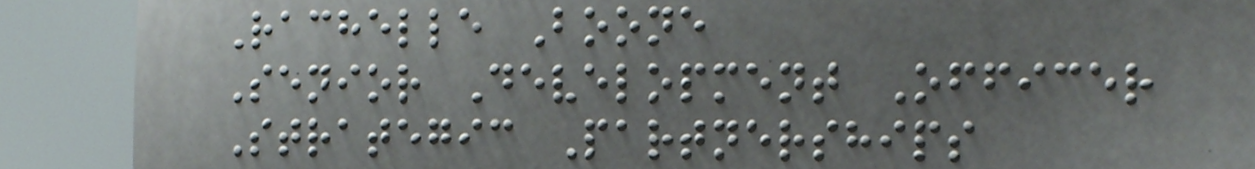Rachelle Boone
Senior Development Officer
Strategic Partnerships
